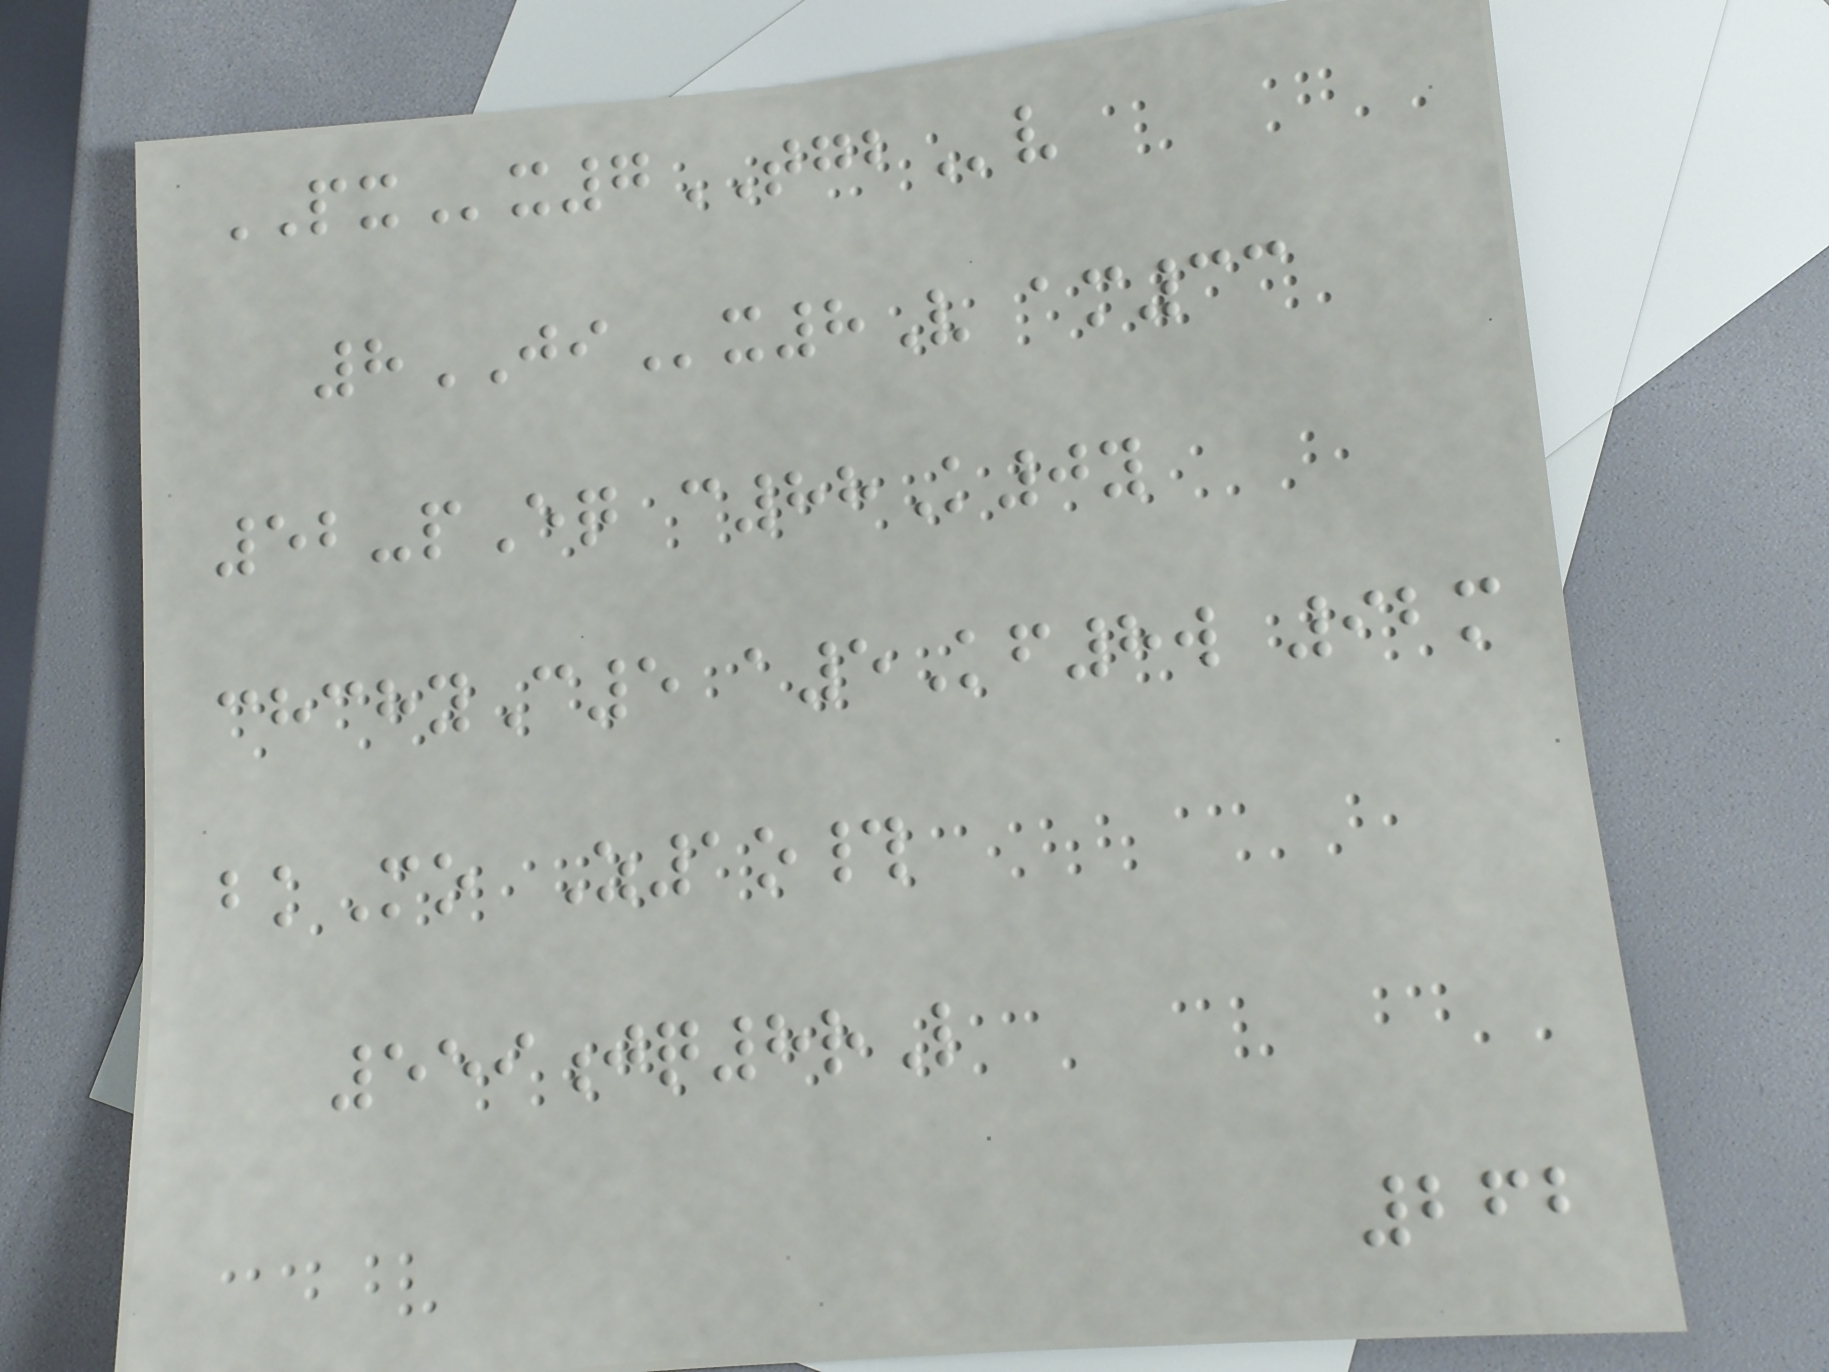PXx7TGBv
8JIx8V am33
52-pEq c88K0y
chchyC5 a5Kf8w 92m
bkMo Z1o#
559jq8rL
262
